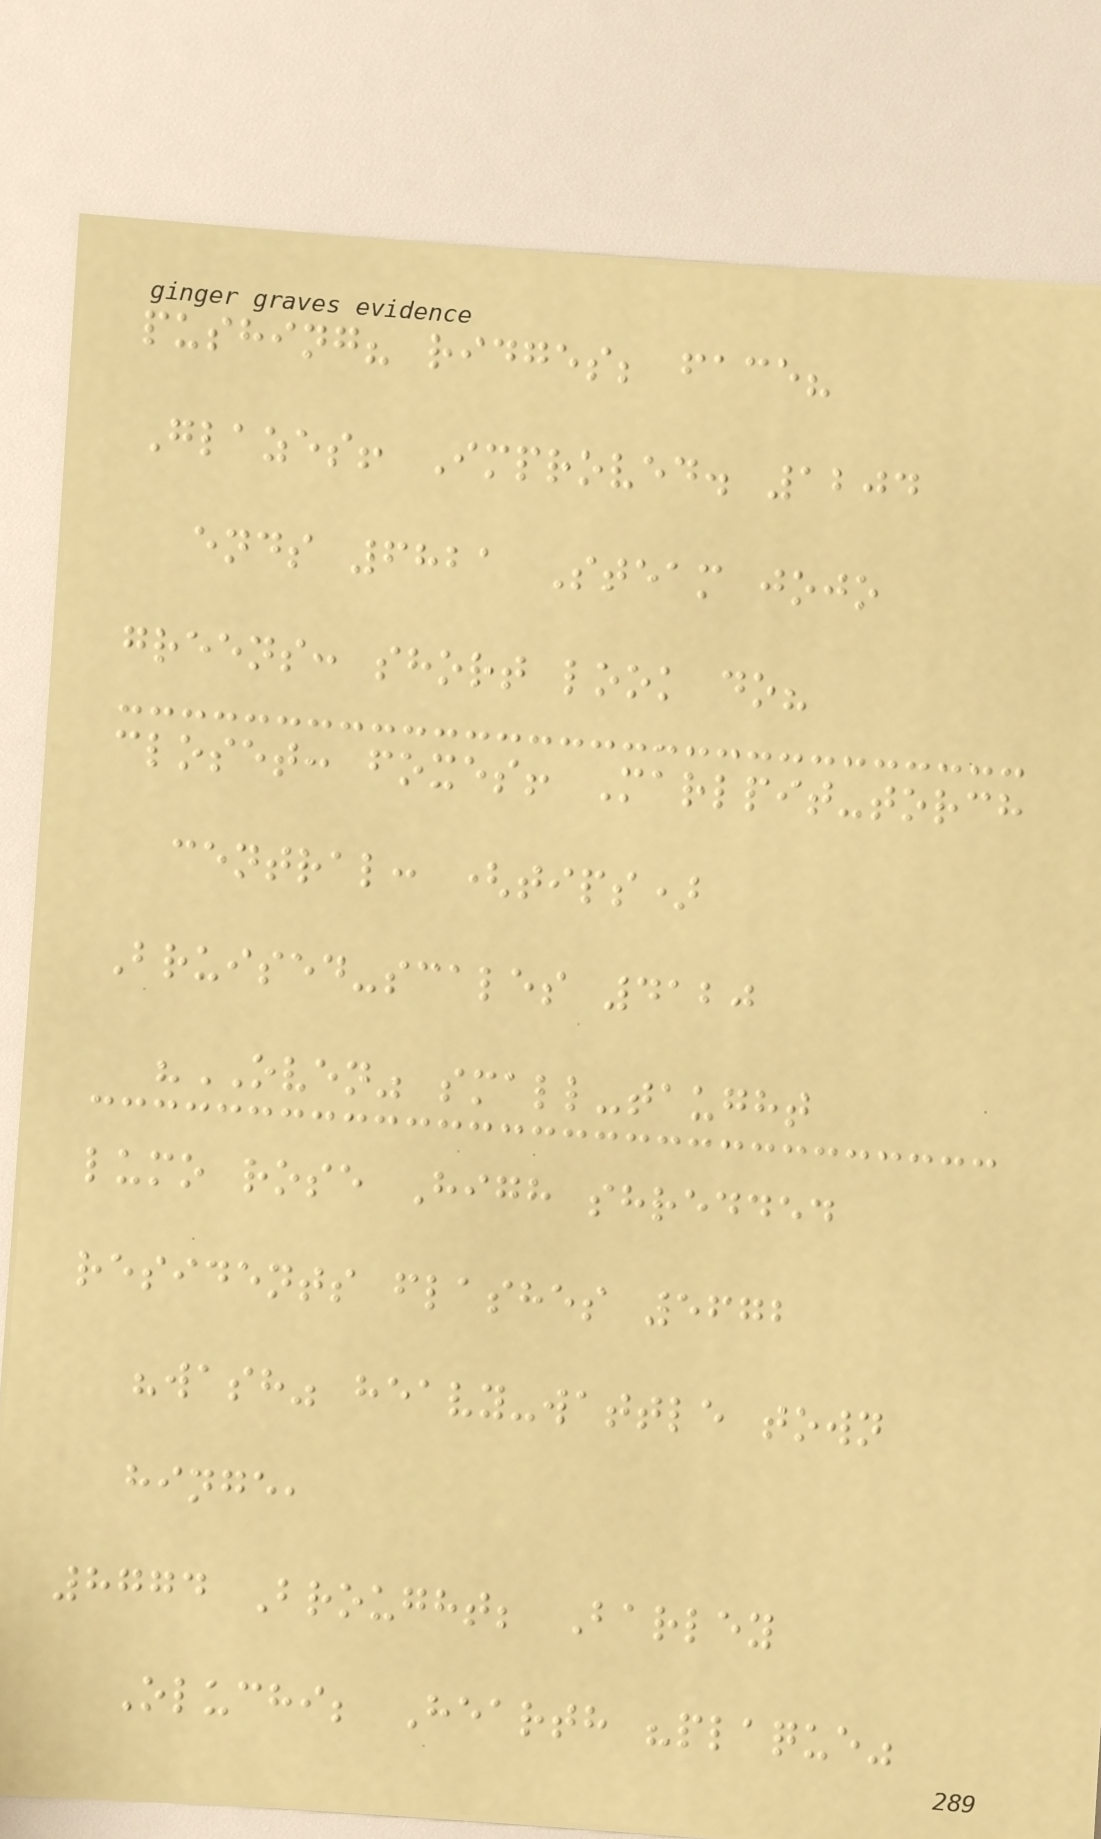pushing? ridges; face?
Glazes! Improved. 1204
ends 6821 Steam jojo
greens: short look do?
closet: foxes! Marlpit-torch
central: (tips)
Bruised-scales 4120
"OVEN" small-taught
lumo rose High shredded
residents flashes 5672
"wash" heavy-wattle town
hinge,
8774 Brought; Barley
Oluchi; Hearth "plaque"
